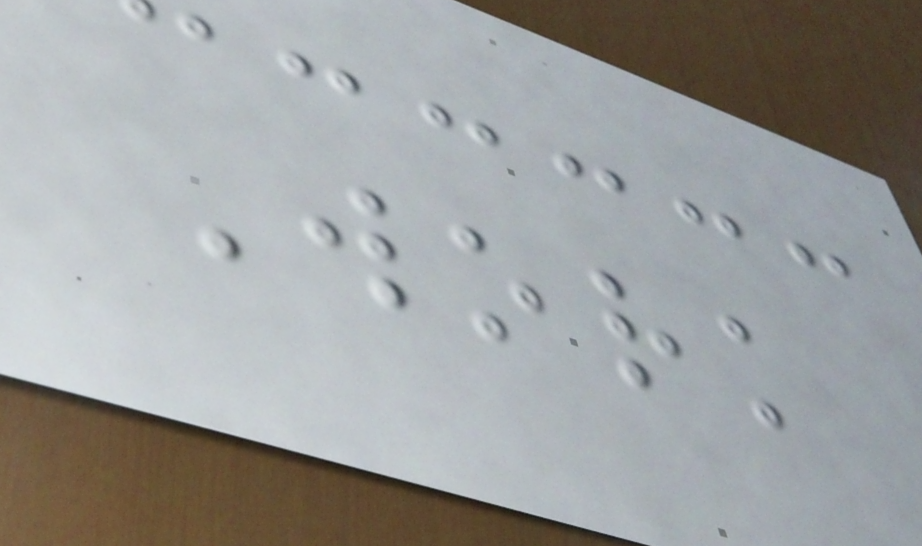Work
